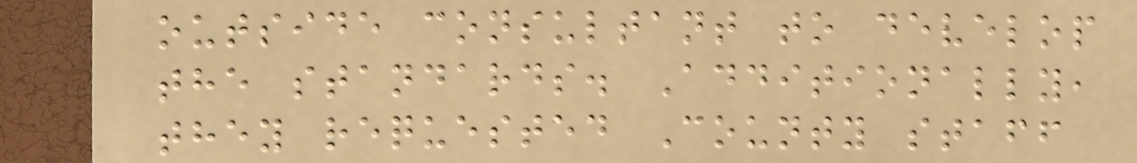outside consultant to develop
the standards. Additionally,
they requested County staff
